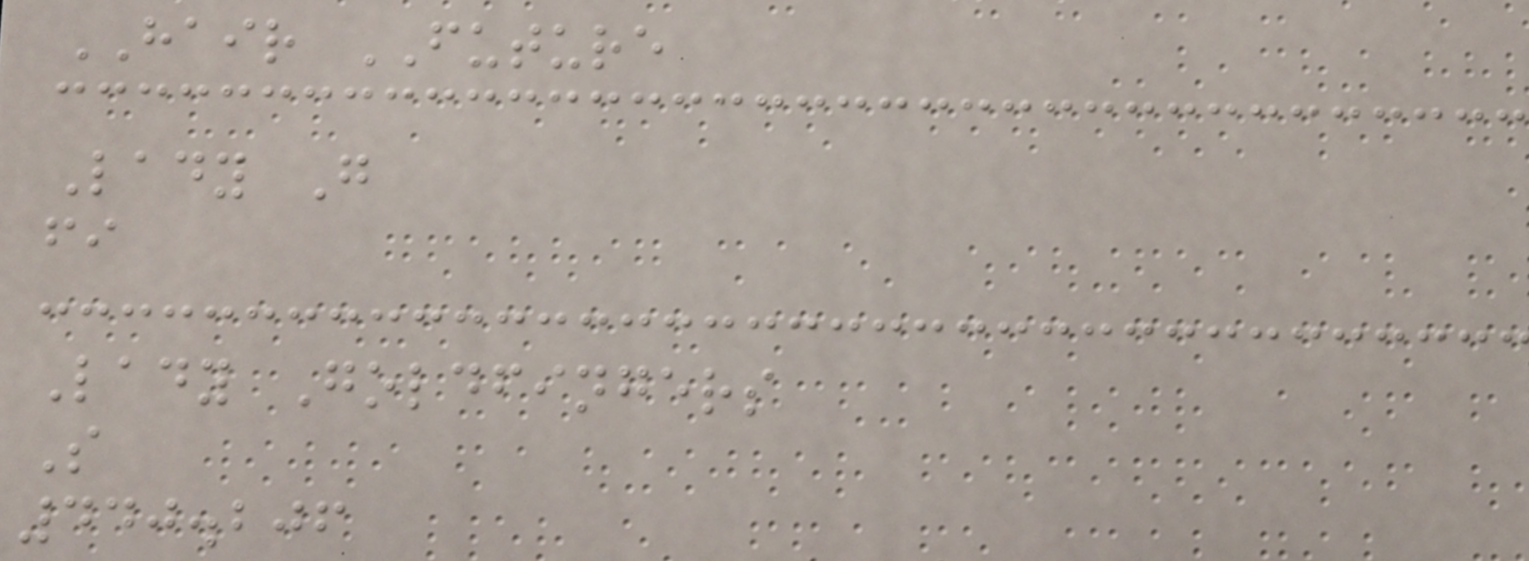HAIR FUTURE
Lady G
fi
Lady Goldfingers
S
440.206
